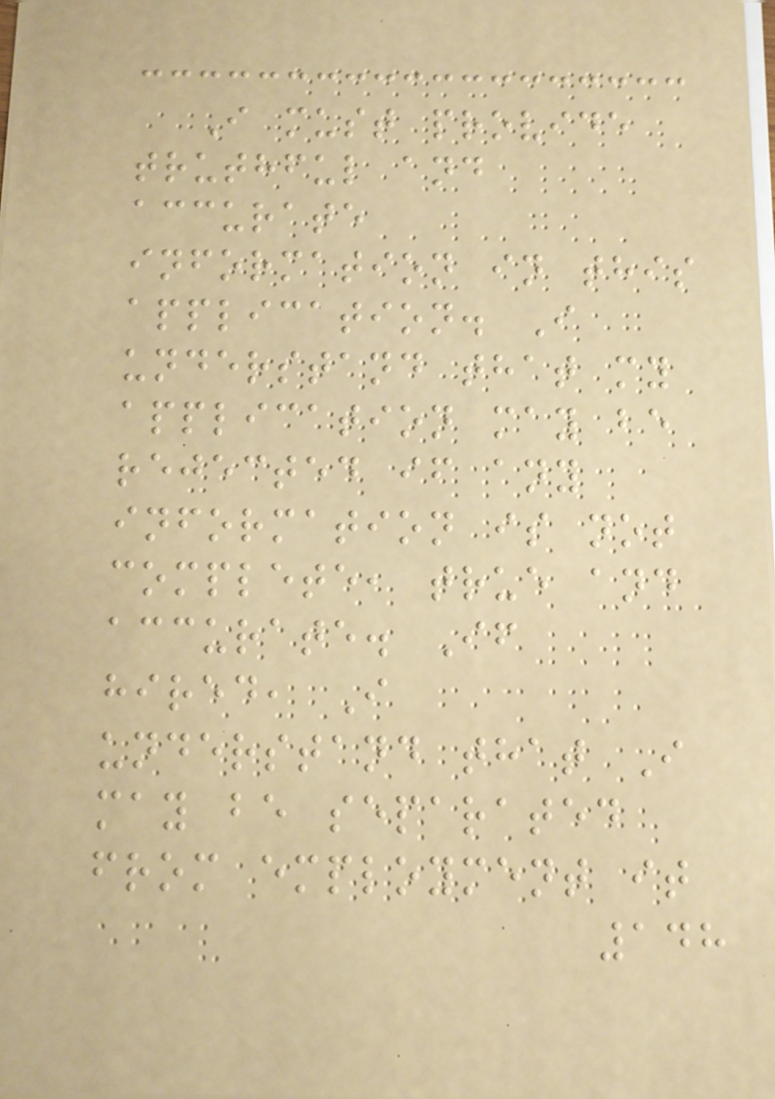I must provide
truthful and
accurate
information in this
application. I
understand that my
application may be
rejected if any
information is not
complete, true and
accurate. If
hired, I
understand that I
may be separated
from employment it
148
